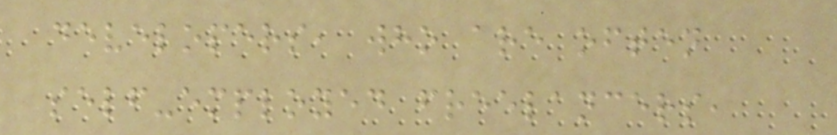developers, who are often
self-employed freelancers,
